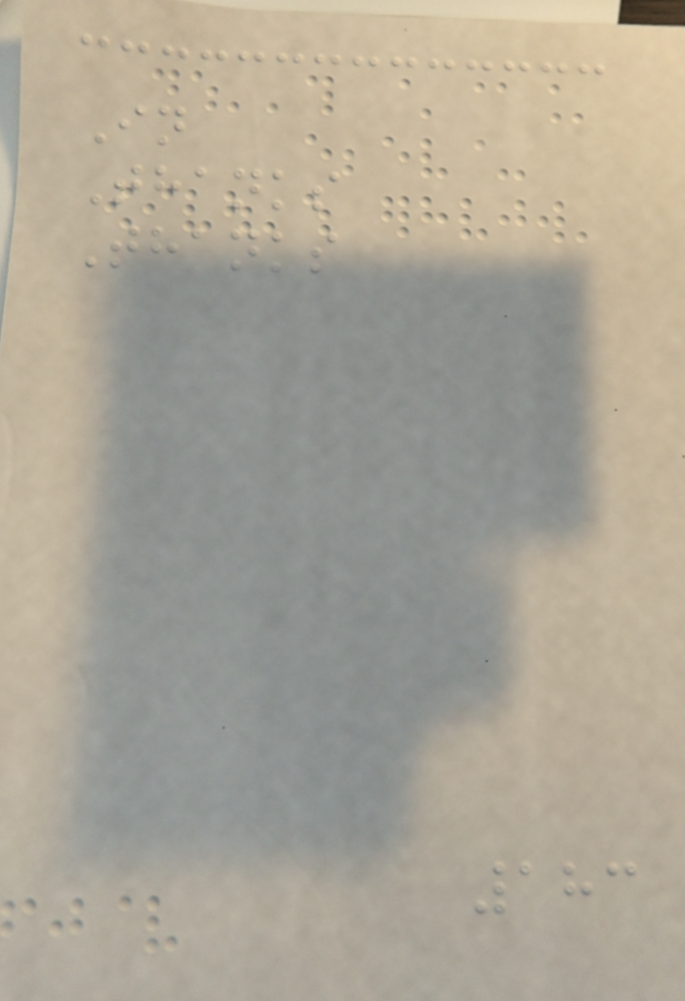In
Thanks
Thanks
183
